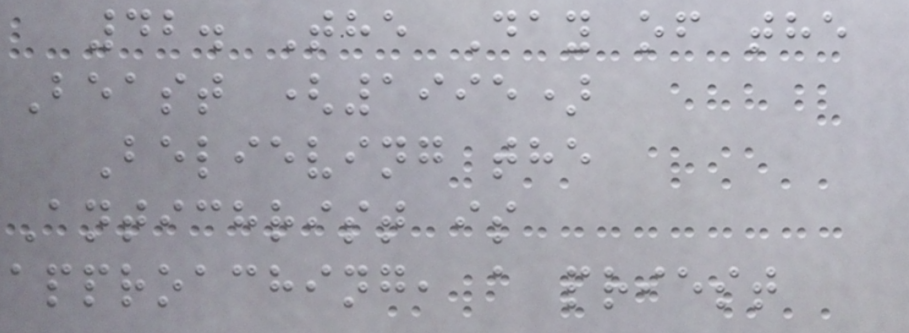42. The Day of the
Beast (1995)
Believing the
Antichrist is
approaching, a priest
